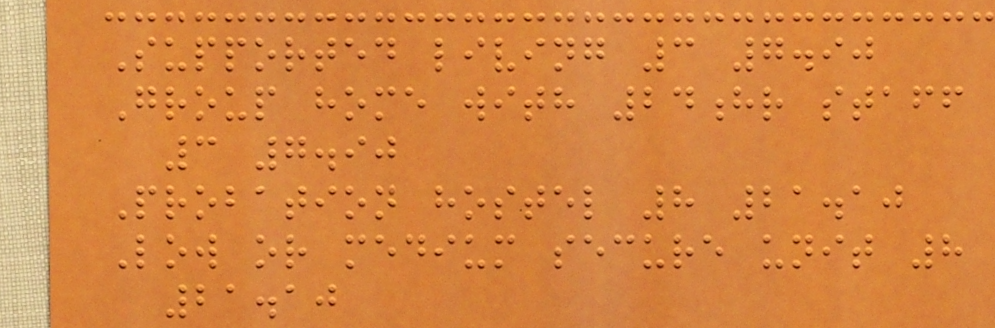Supported living 3 7.90
Group home with 24hr staff
3 7.90
Probation hostel 8 21.10
Low or medium secure unit 8
21.10
